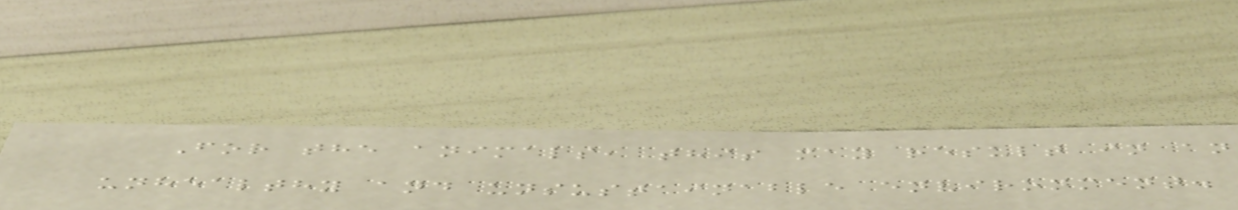For the animals, this may result in an
unhealthy and unsustainable environment.
